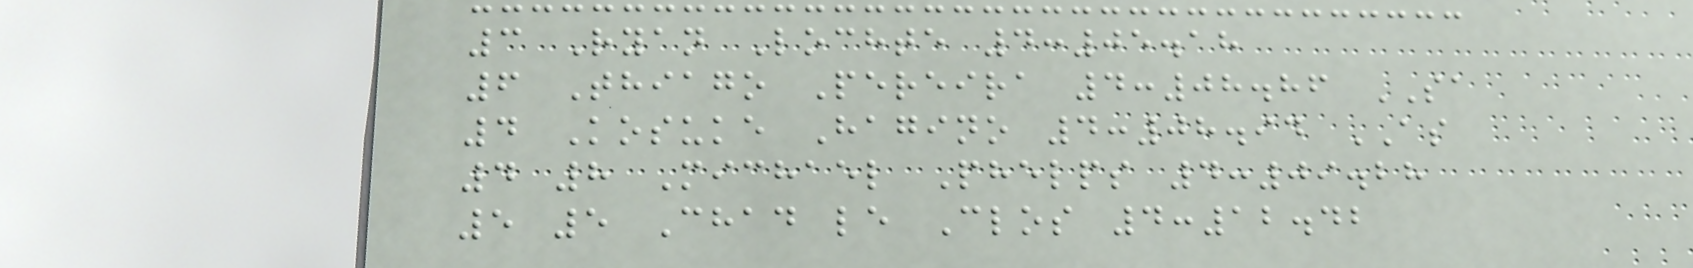3 Ryan Lochte 4:05.18
6 Thiago Pereira 4:08.86 SA
4 Kosuke Hagino 4:08.94 AS
4 8 Michael Phelps 4:09.28
5 5 Chad le Clos 4:12.42
